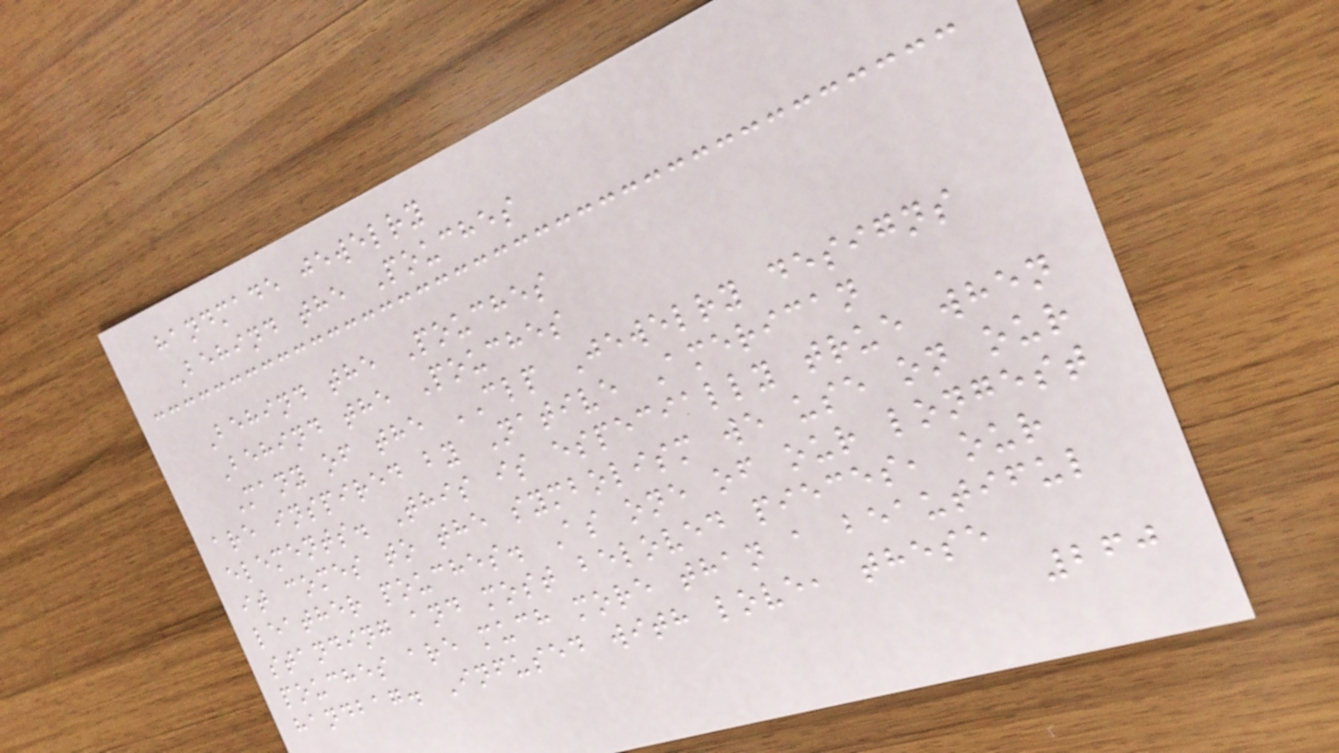handmade jewelry
Behind the Pouches
Behind the Pouches
Behind the Pouches
Many of the CLP Jewelry designs
are inspired by Native American
elements. This is especially true when
it comes to the symbolism we use on our
leather pouches. As one of our longest
standing and most beloved pieces, our
pouches are much more than a beautiful
handbag. Infused with love, these
260
